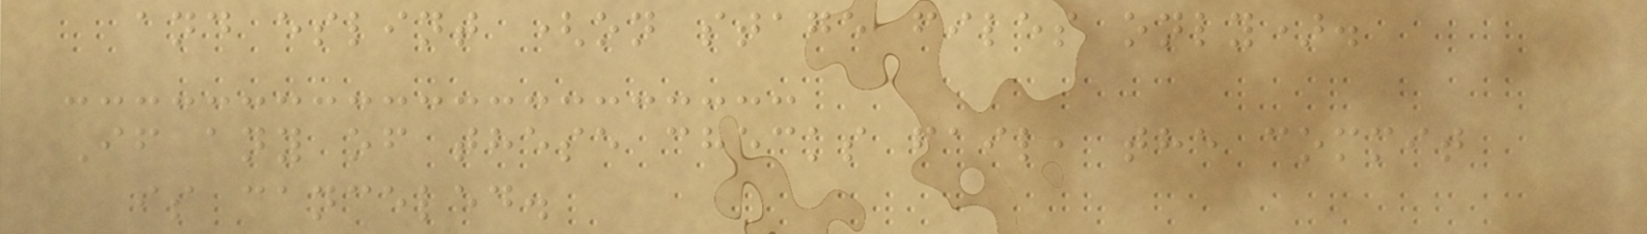and eslint (on stage files only).
If any of these checks fail, the commit
is canceled.
